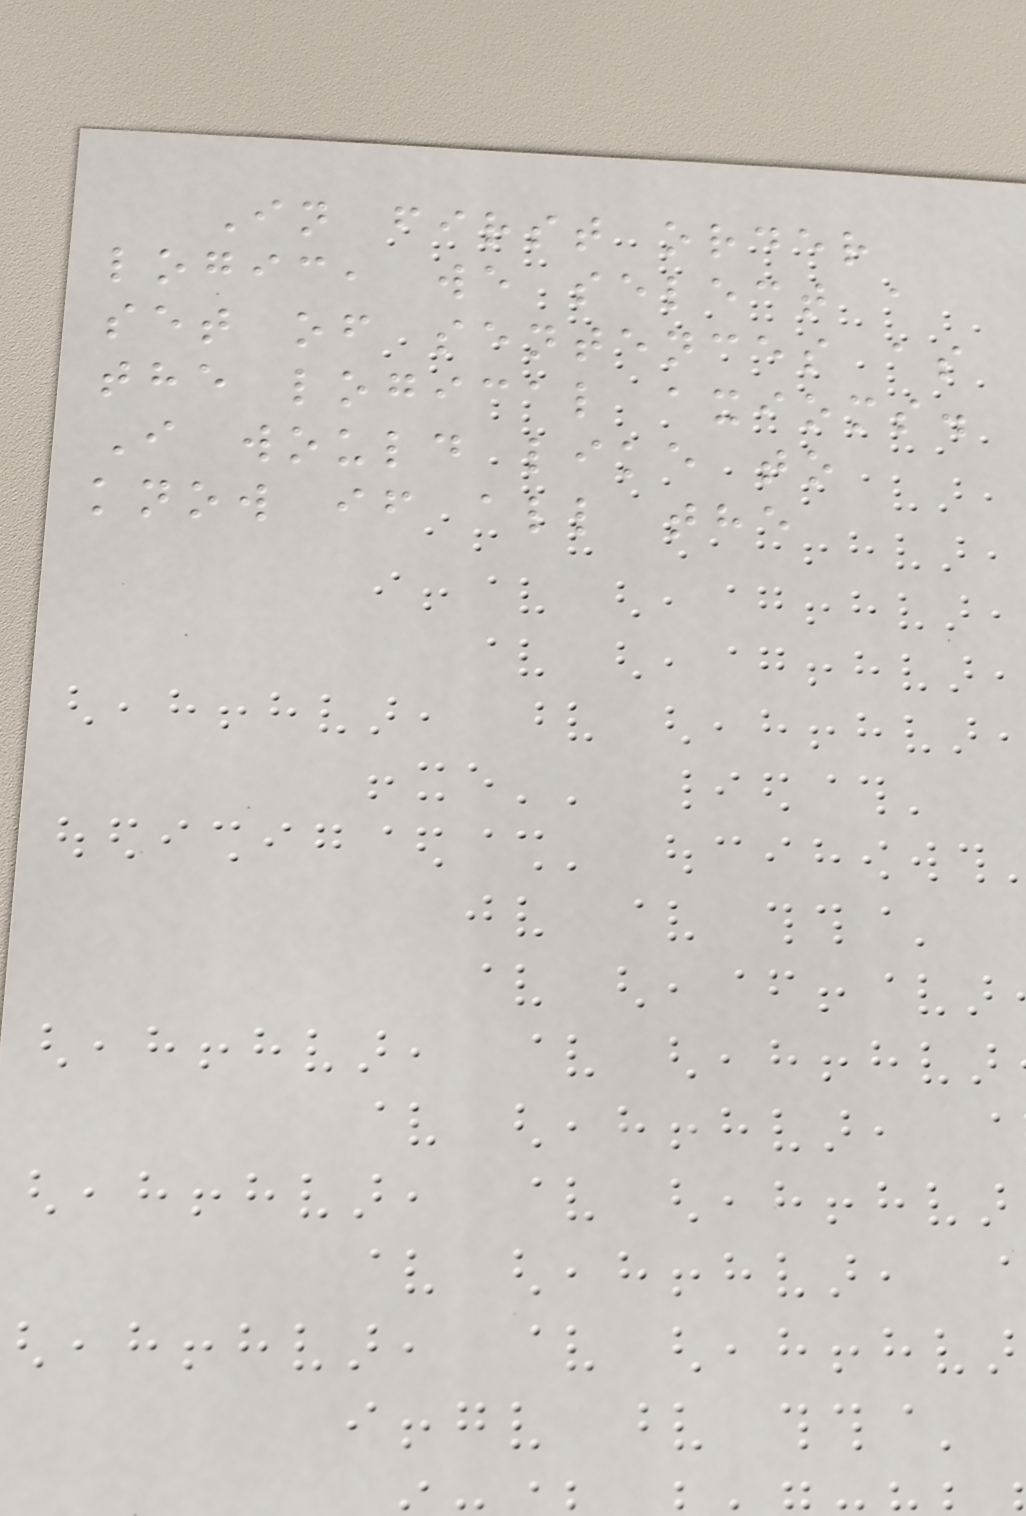In first order
logic, we select a
set of sentences as
the logical axioms.
I would like to
know if all the
